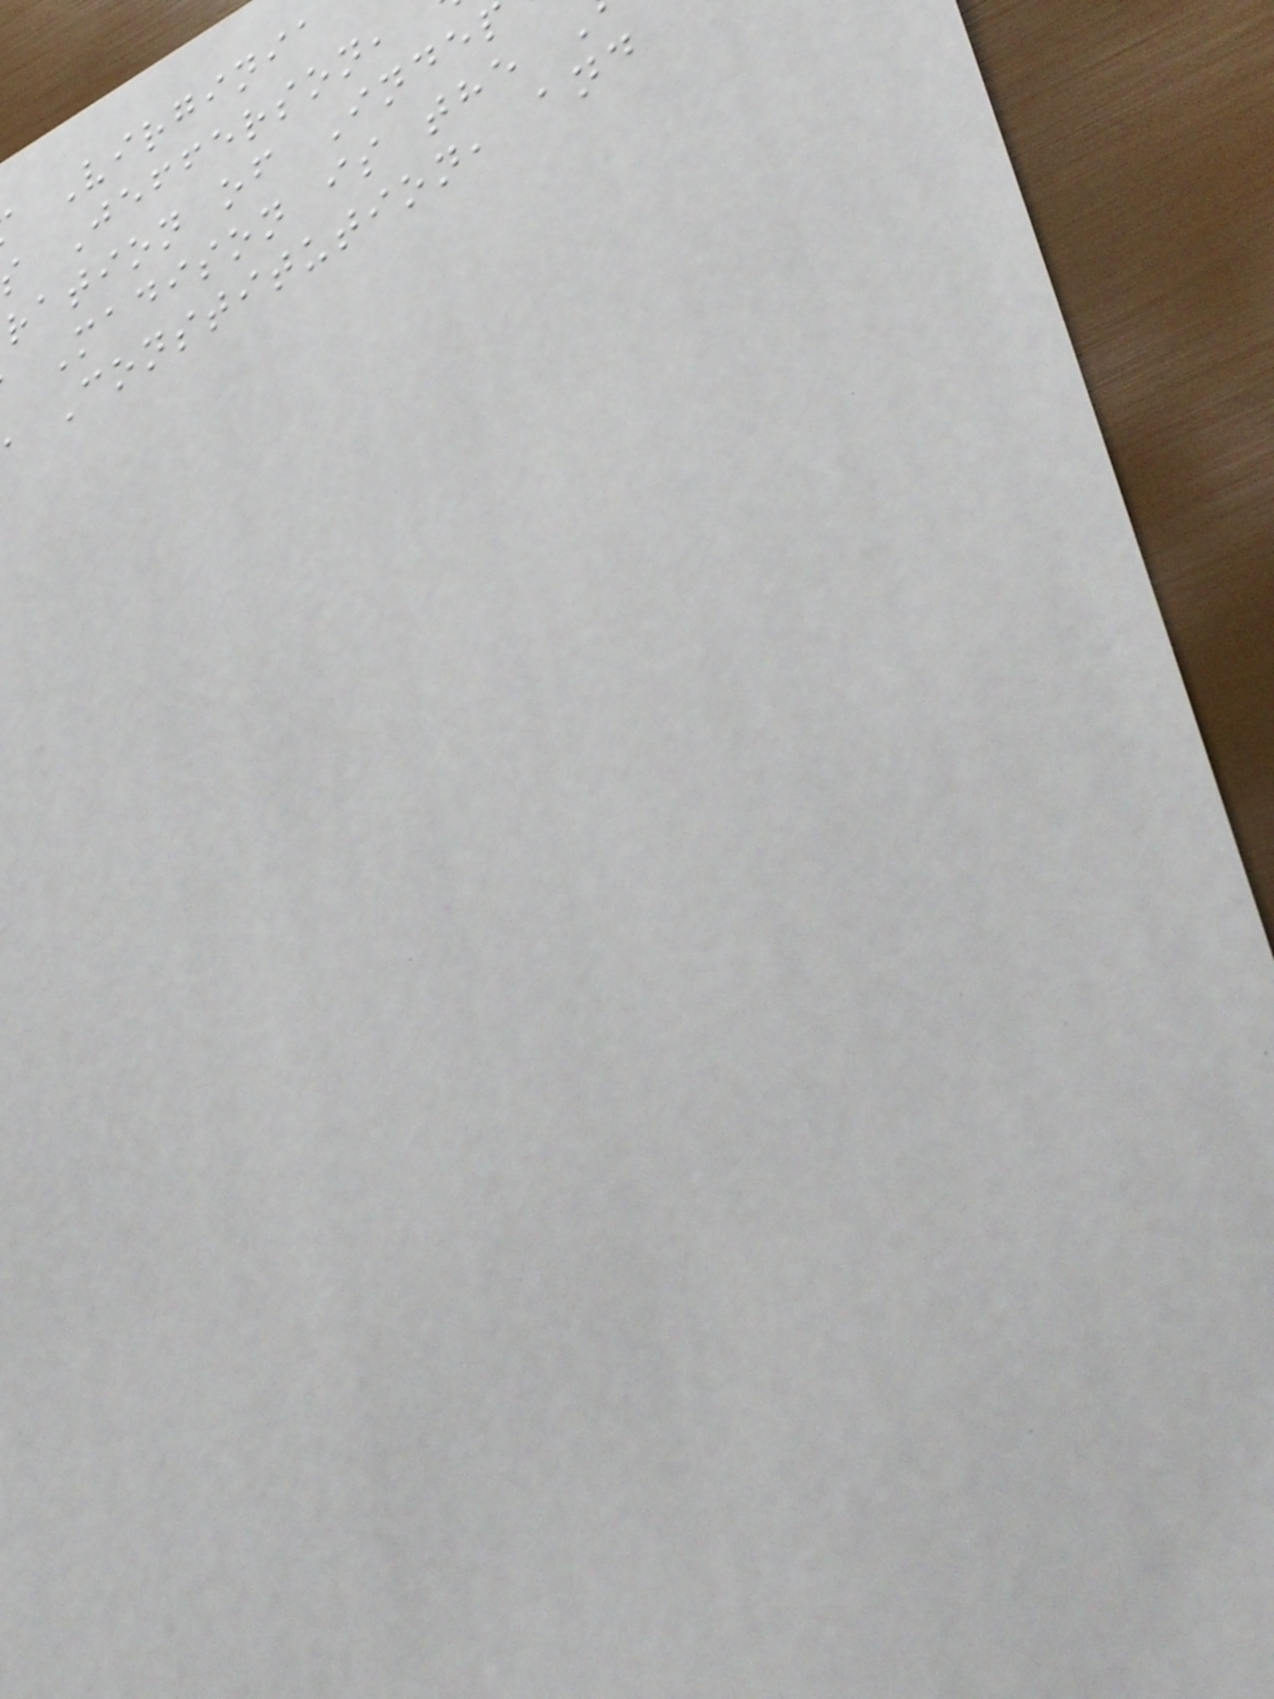Virginia
Jefferson,
ration of Inde
Madison is the
Constitution, and
